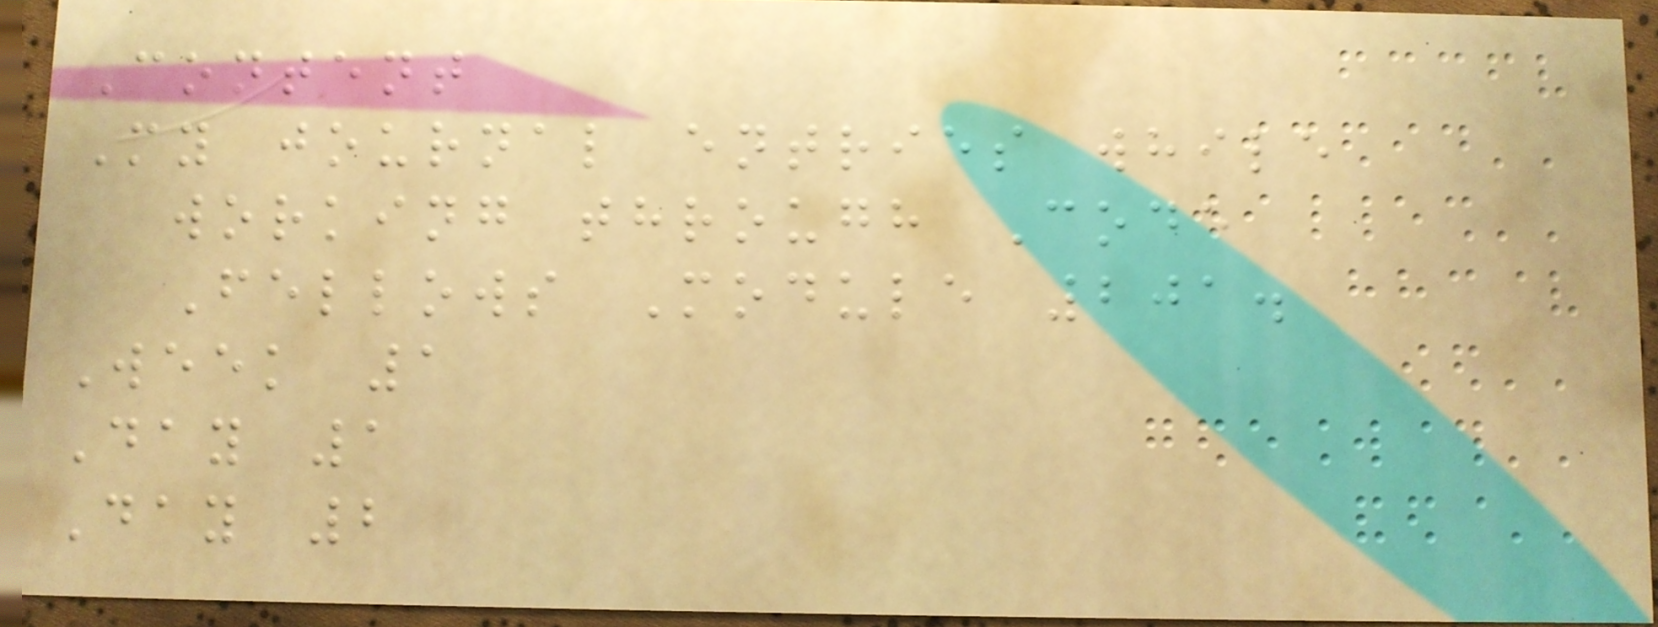Content
My journal entries while
working through Code
Fellows Module 201.
Week 1
Day 1
Day 2
